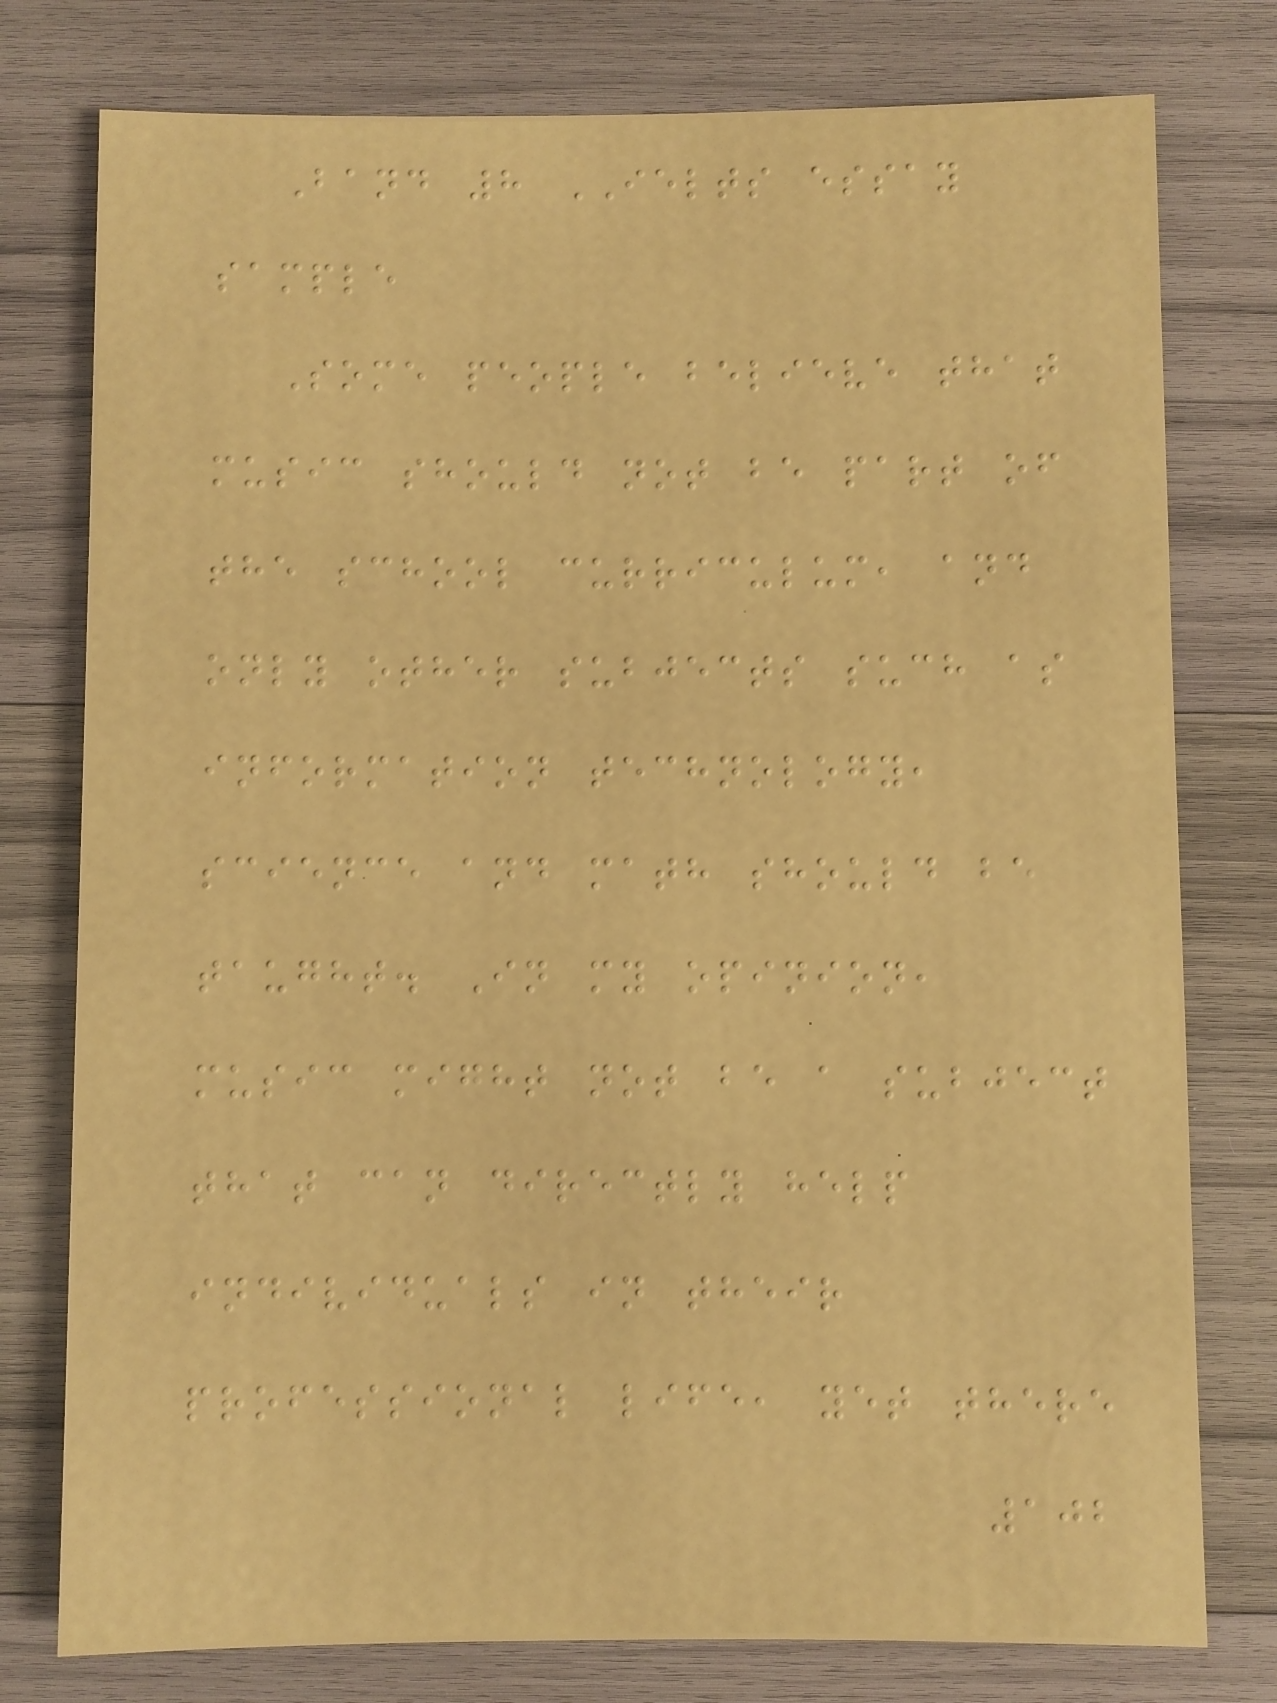Band 8 IELTS essay
sample
Some people believe that
music should not be part of
the school curriculum, and
only other subjects such as
information technology,
science and math should be
taught. In my opinion,
music might not be a subject
that can directly help
individuals in their
professional life, yet there
102
